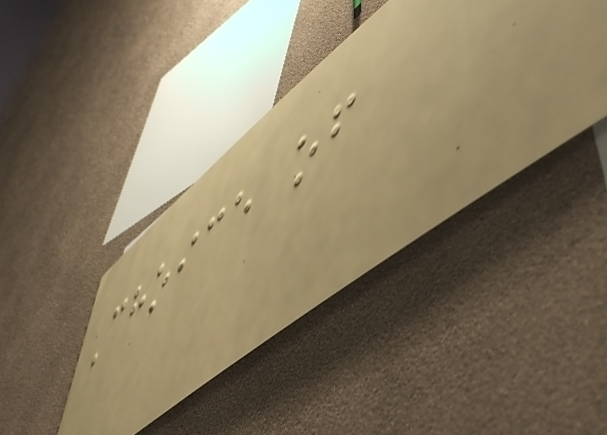Choice of
